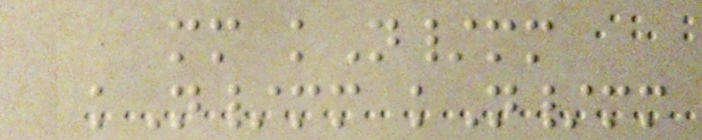mm kN/mm
kN/mm kN/mm
